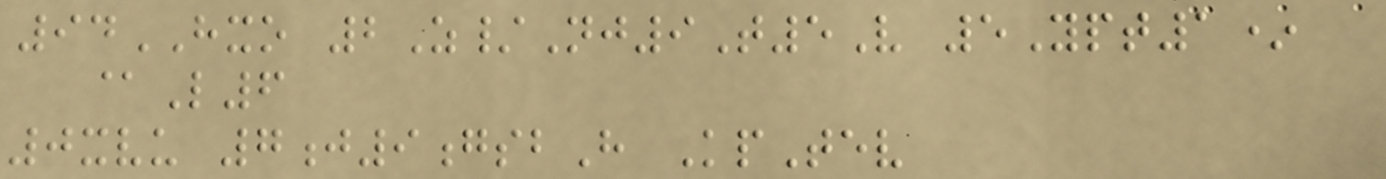94HXO 2Z/Nj9T5V 5Ypt1*
@L6
0xvu 7j9gsbH KpTev
